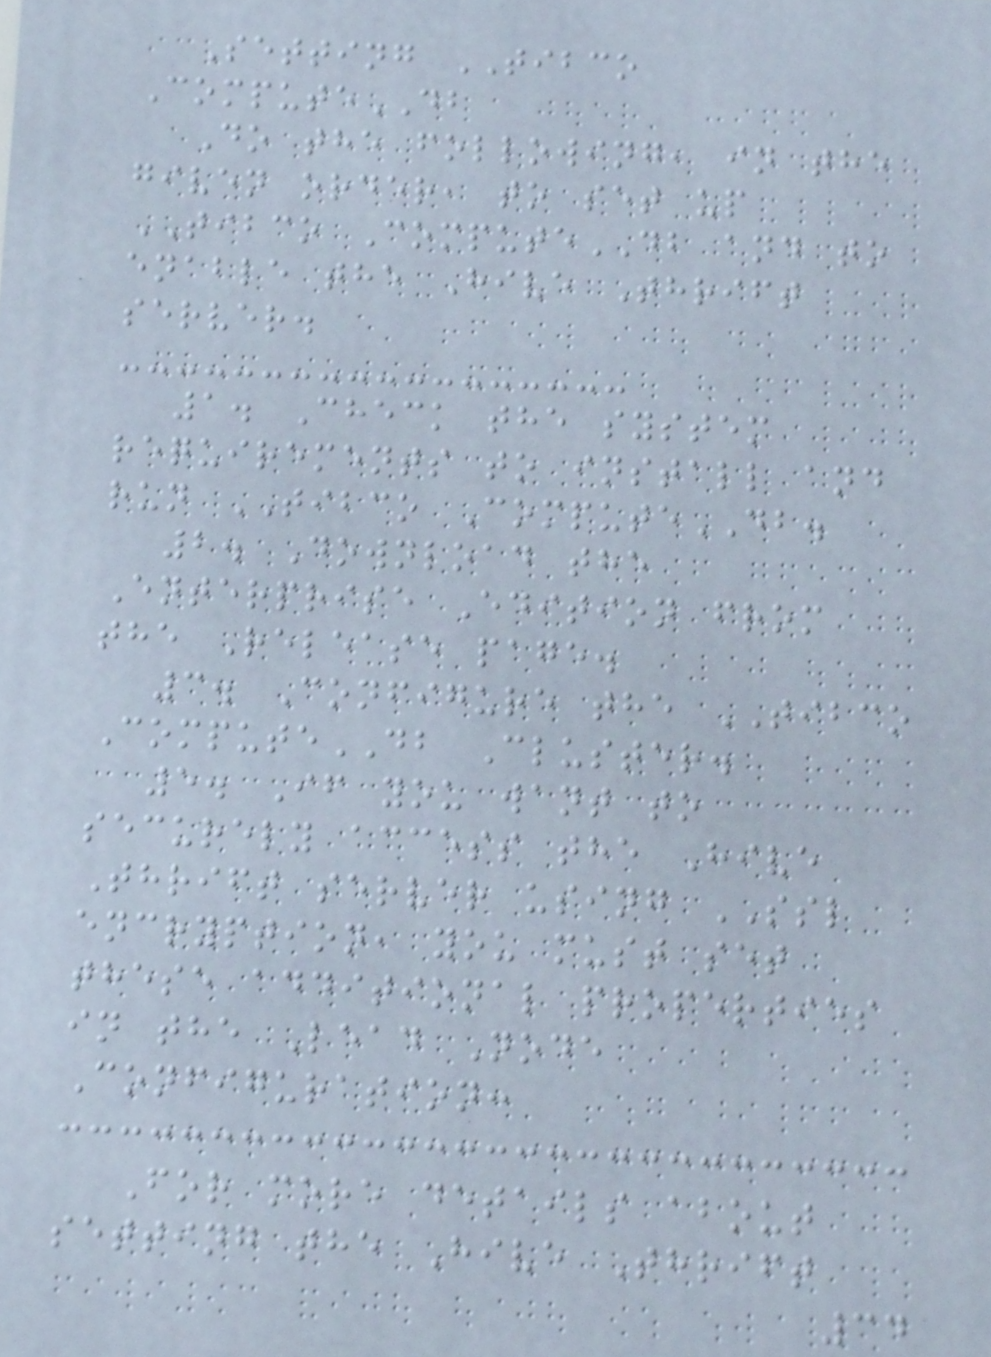Setting TIBCO
ComputeDB
Do the following, in the
given order, to set up
TIBCO ComputeDB and to
enable the Hive Thrift
server.
1. Check the system
requirements to install and
run TIBCO ComputeDB.
2. Download the
Enterprise Edition from
the Release page.
3. Configure the TIBCO
ComputeDB Cluster.
5. If you want to
securely access the Hive
Thrift server using SSL
encryption, you must set
these additional properties
in the Lead Node
Configuration:
For more details about
setting the Hive Thrift
34
